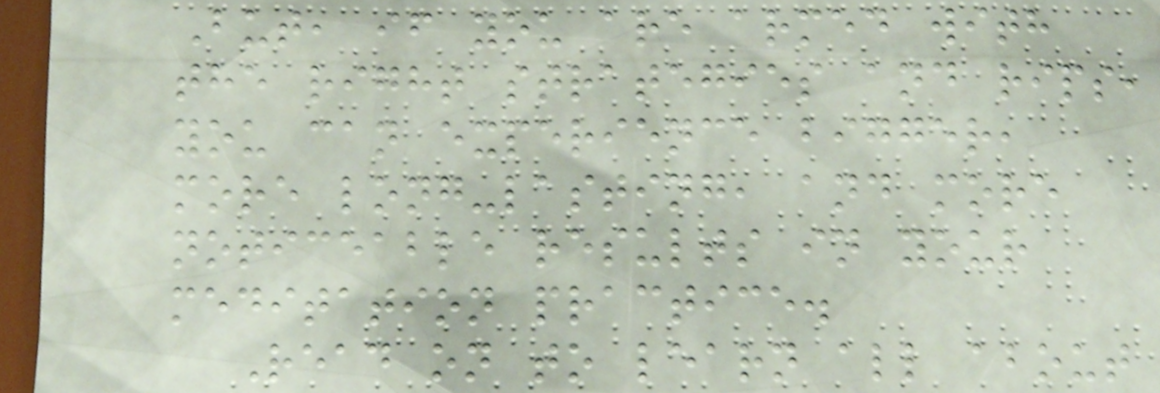But, if you are armed with
the right strategies and rips,
you can experience bigger,
more long-lasting, and more
noticeable results in your
meditation practice.
Read on to learn all about
